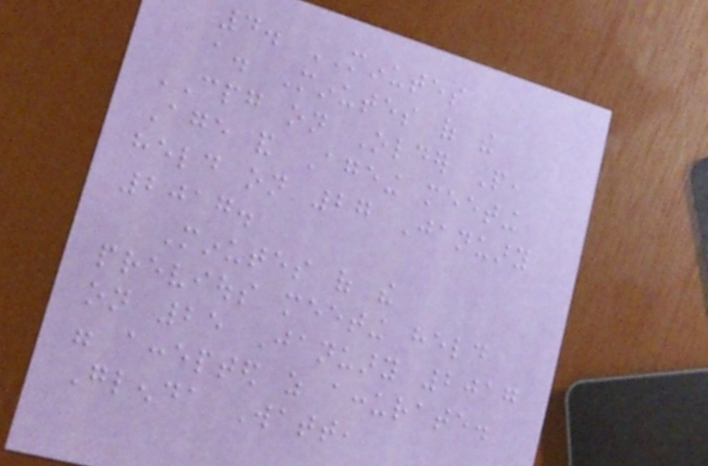4. MINUTES
a. Minutes of the
CPG on Older People,
Age and Ageing meeting
held on 27 January
2017.
Minutes of the
previous meeting held
on 25 January 2017
were accepted as accurate.
Glenda Watt,
